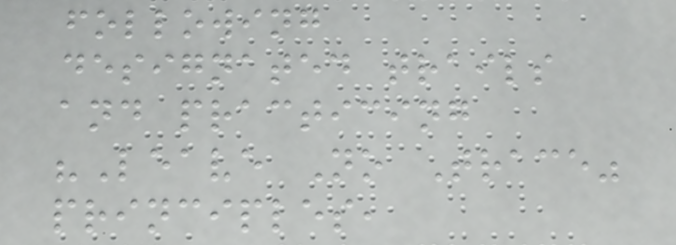following
designated trails
and practicing
"Leave No Trace"
principles,
